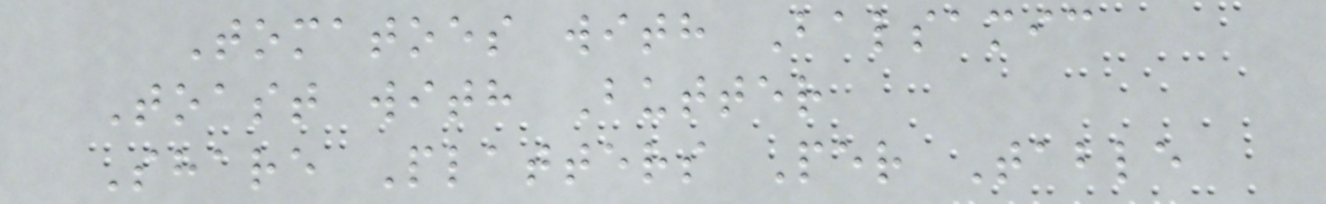Tomatoes with Balsamic
Toast with Butter
Share Platters Per Table
